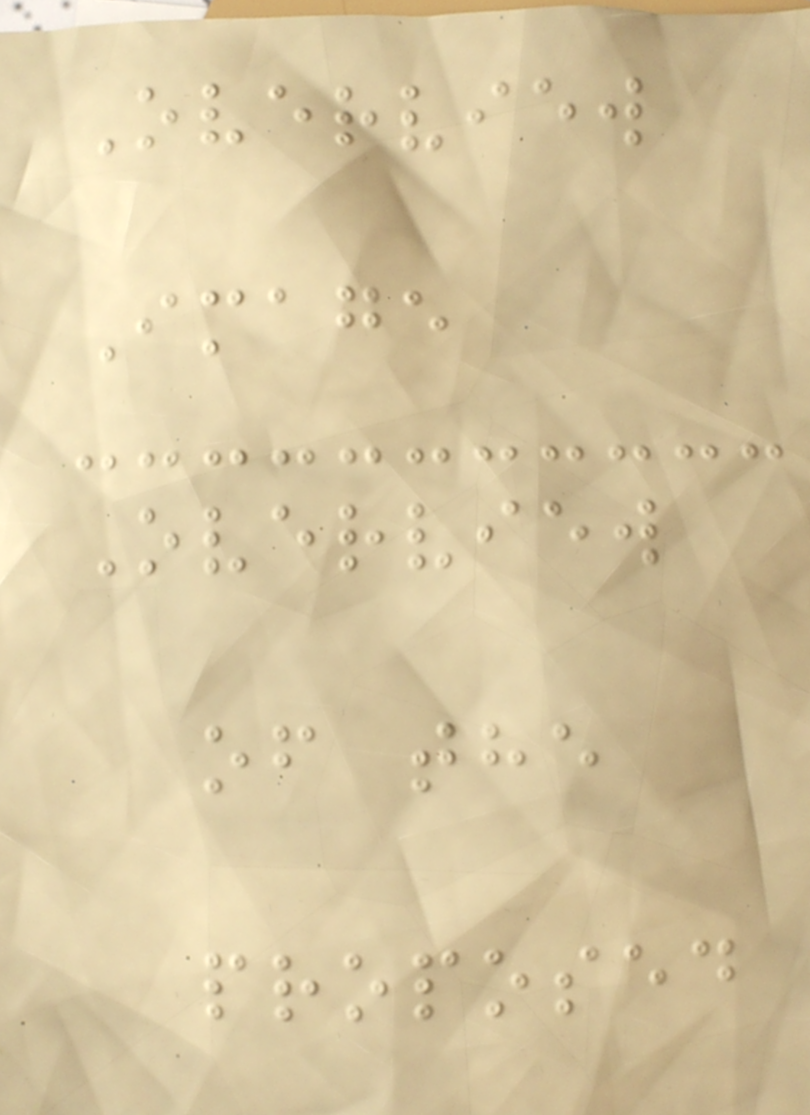Overview
Image
Overview
of the
proposed
